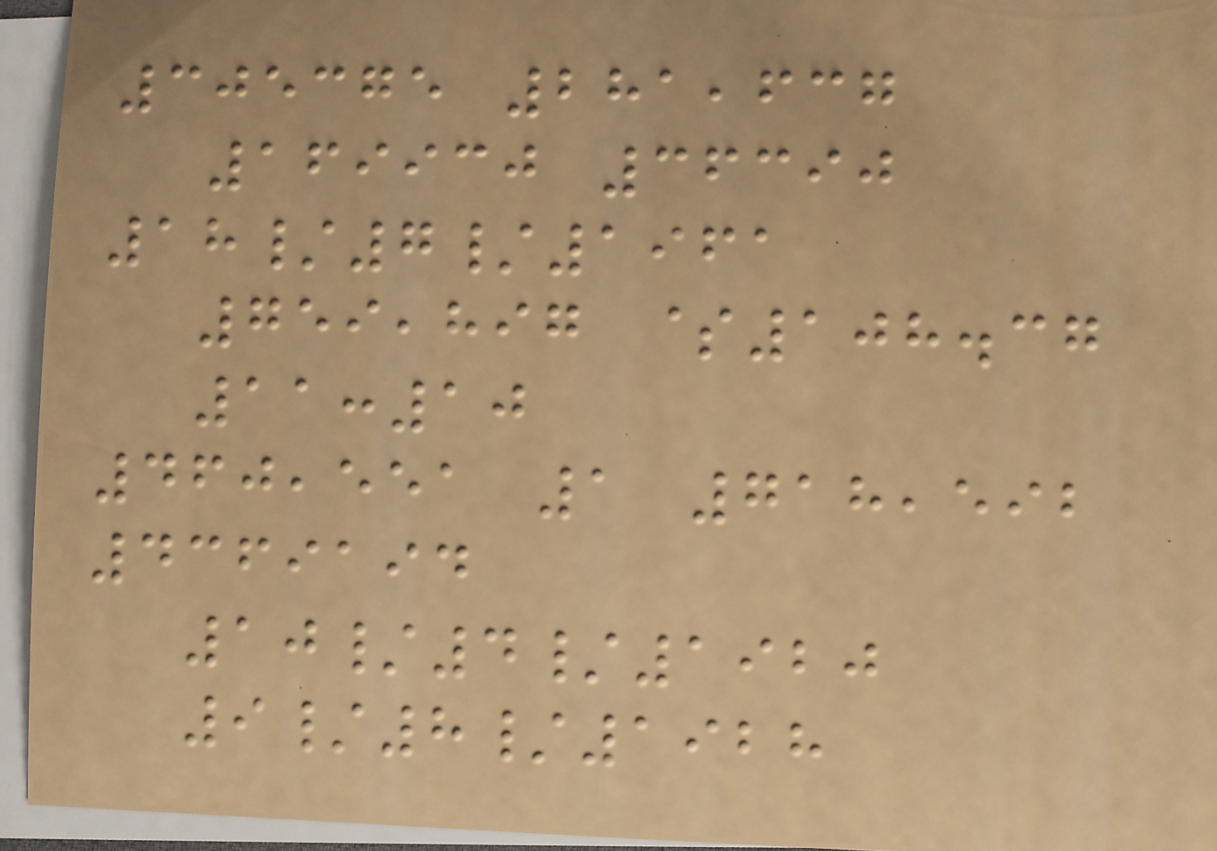305375 281,637
169930 36390
18/7/1961
759,897 $108.37
11:10
460,551 1 718,592
4369194
10/4/1920
9/8/1928
